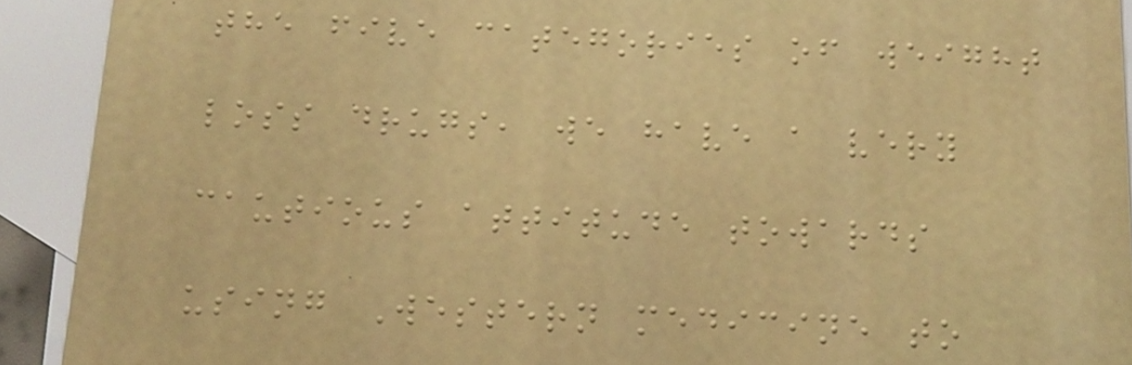the five categories of weight
loss drugs, we have a very
cautious attitude towards
using Western medicine to
